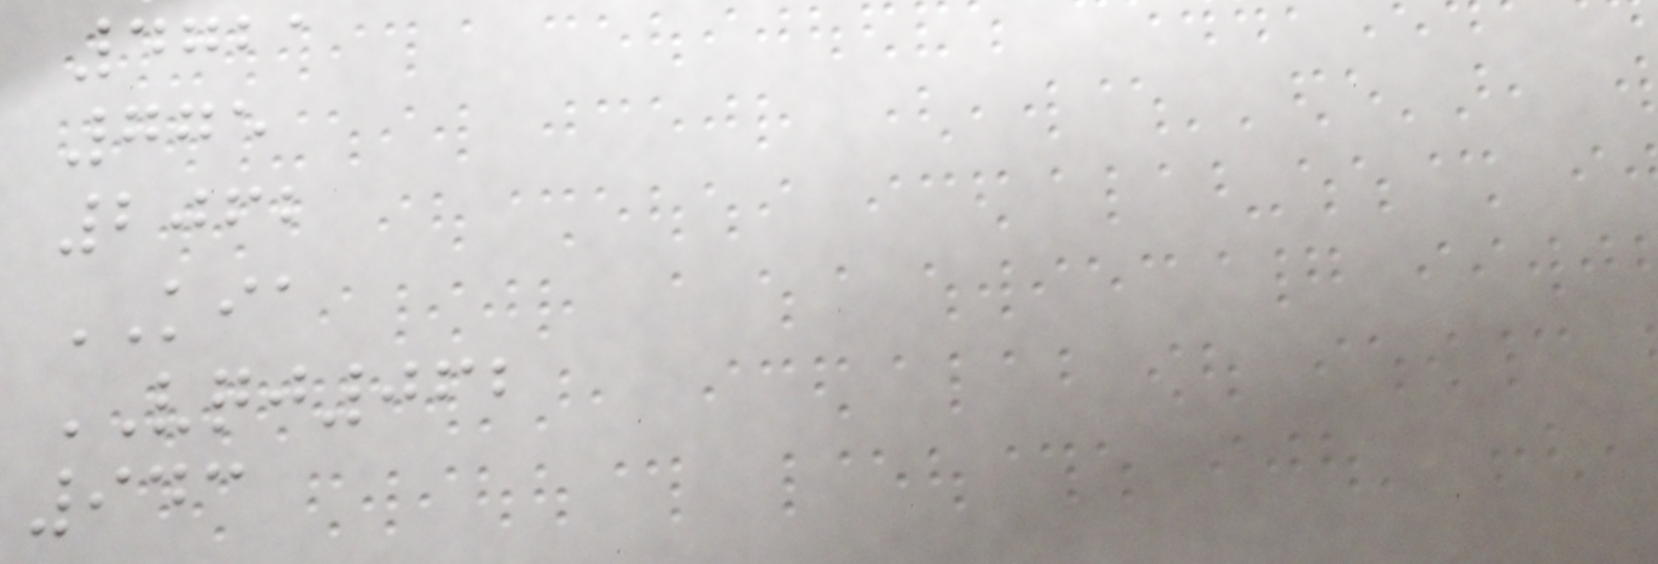4721
775
2062
KIA
VQJ062
943
